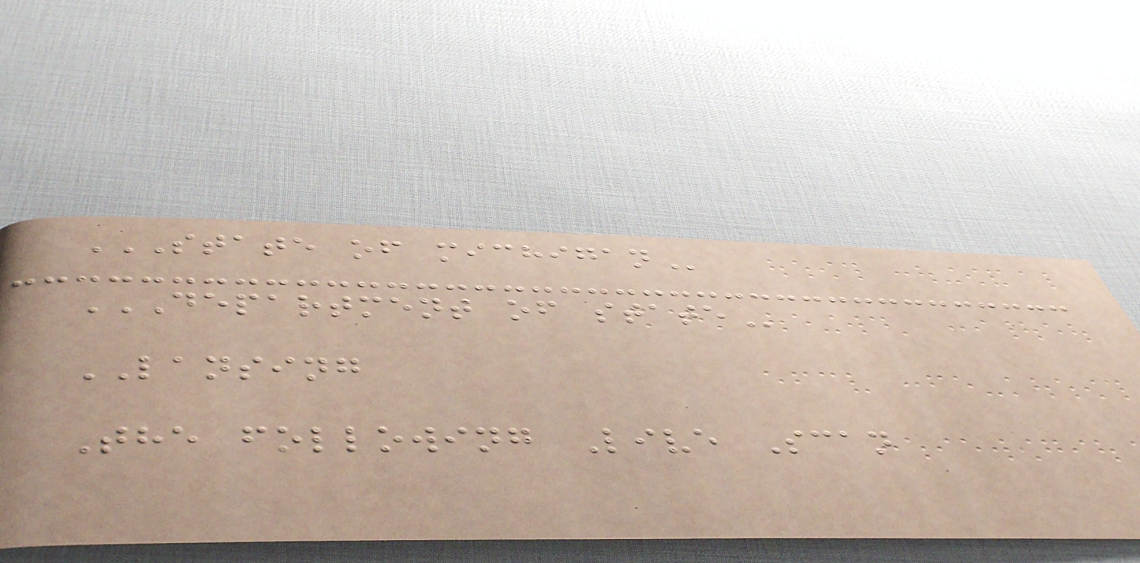STATE OF MICHIGAN
DEPARTMENT OF STATE
LANSING
The following Live Scan
